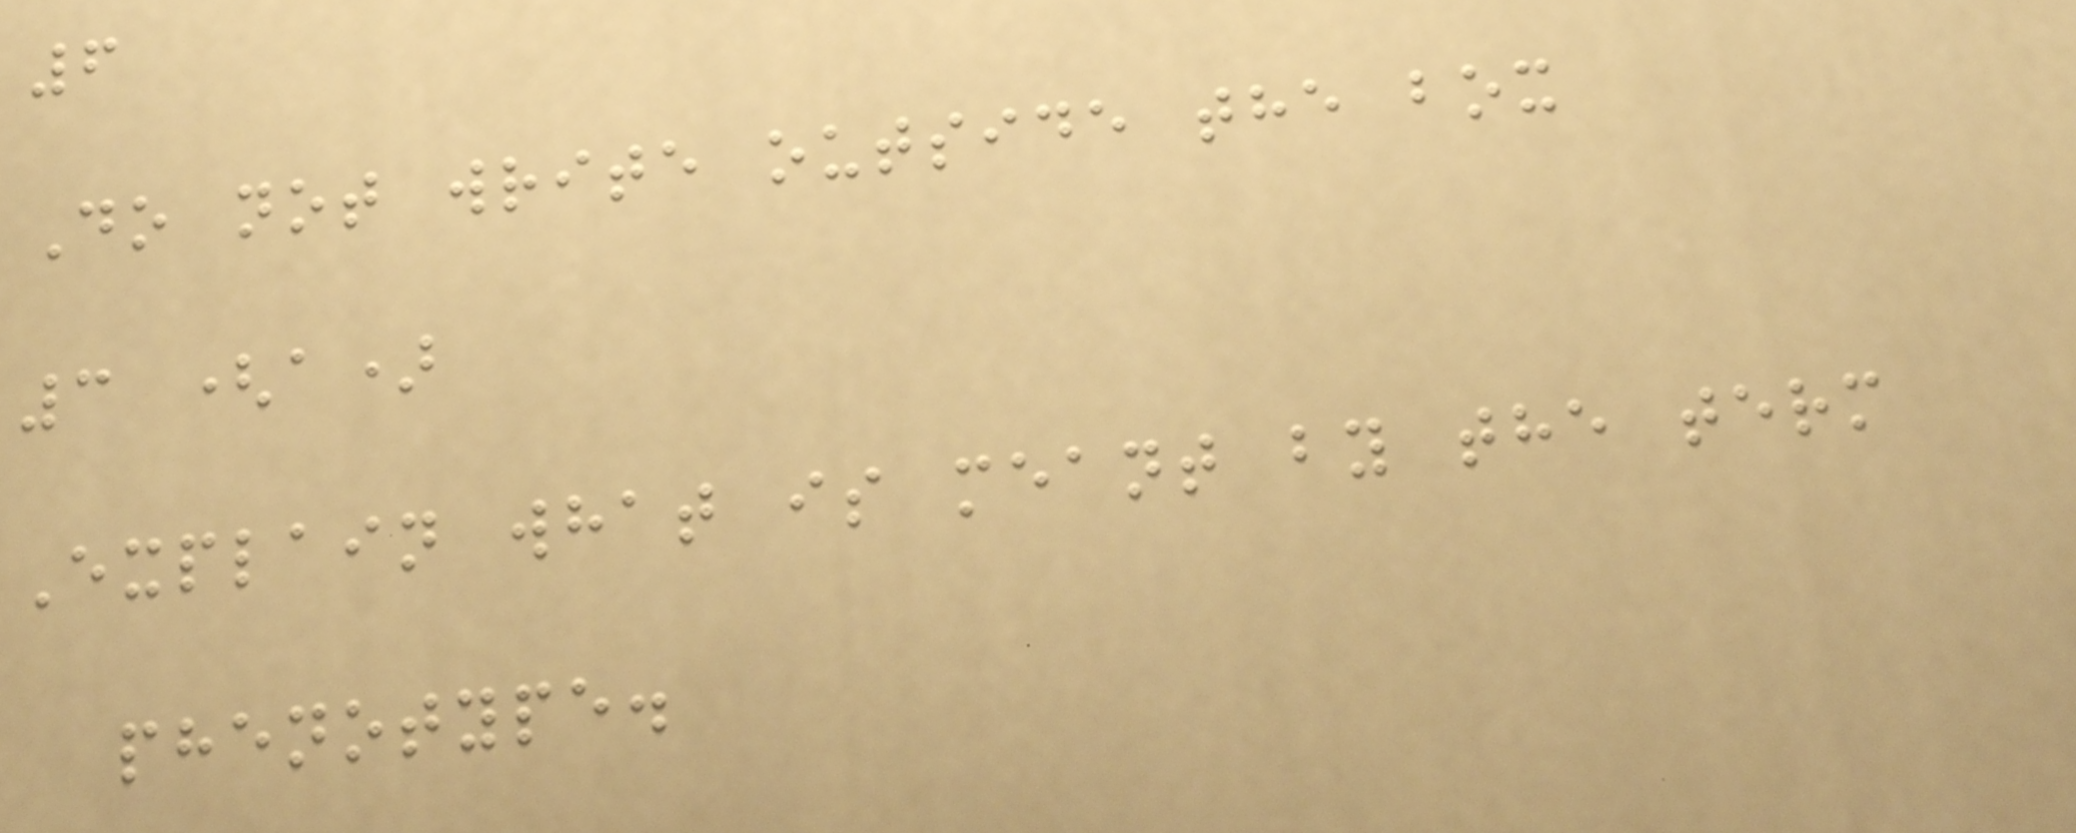6
Do not write outside the box
3 (a)
Explain what is meant by the term
phenotype.
